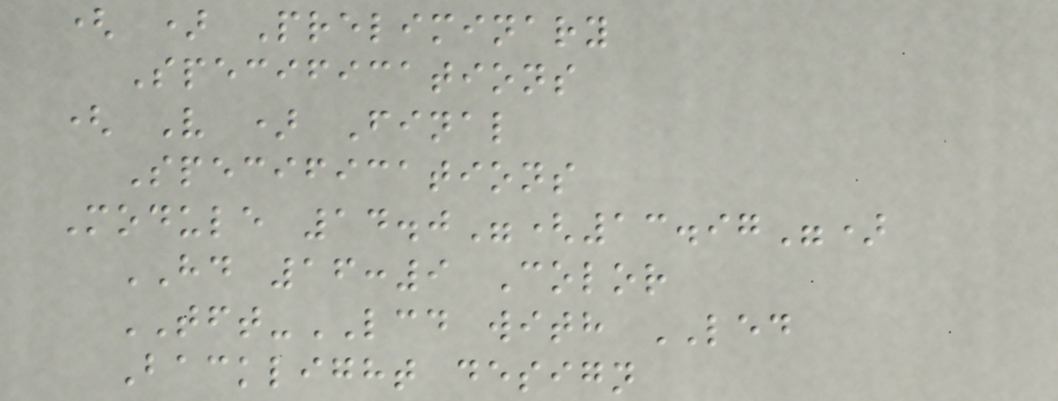( ) Preliminary
Specifications
( V ) Final
Specifications
Module 14.0"(13.97")
HD 16:9 Color
TFT-LCD with LED
Backlight design
